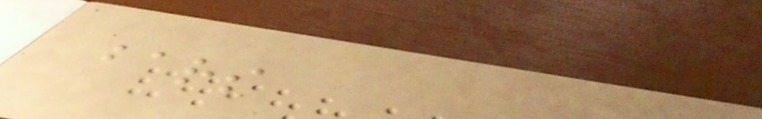bars
